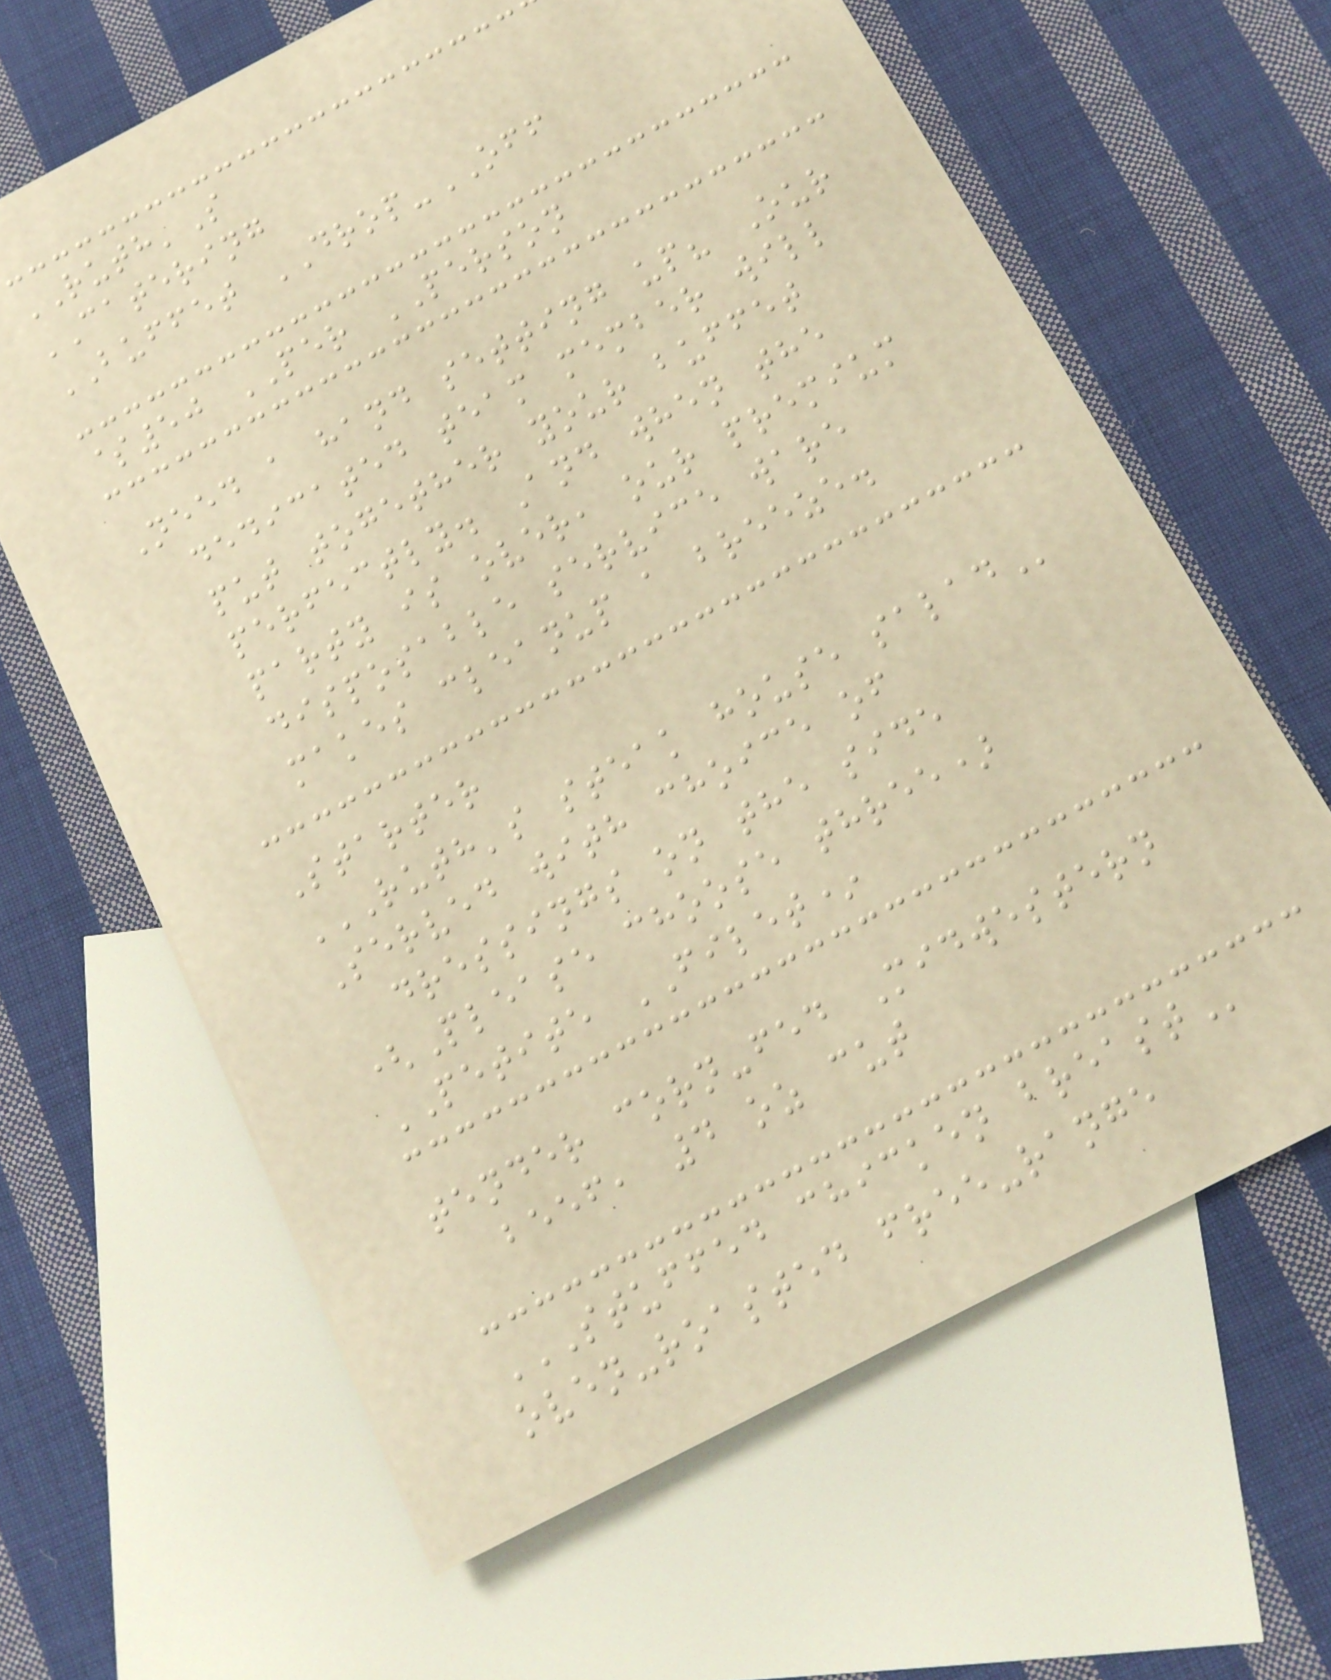RUTH'S
CATERING
BUFFET DROP-OFF
$50 PER PERSON
Need a hand setting up? Our
dedicated team member will
put together your buffet
perfectly. And when the
party is over, our premium
disposable service ware
makes cleanup a breeze.
Starter
RUTH'S STEAK HOUSE SALAD
Served with choice of
dressings on the side
(Please choose three)
PETITE FILET*
tender corn-fed Midwestern
beef, 4 oz cut
STUFFED CHICKEN BREAST
oven-roasted free-range
